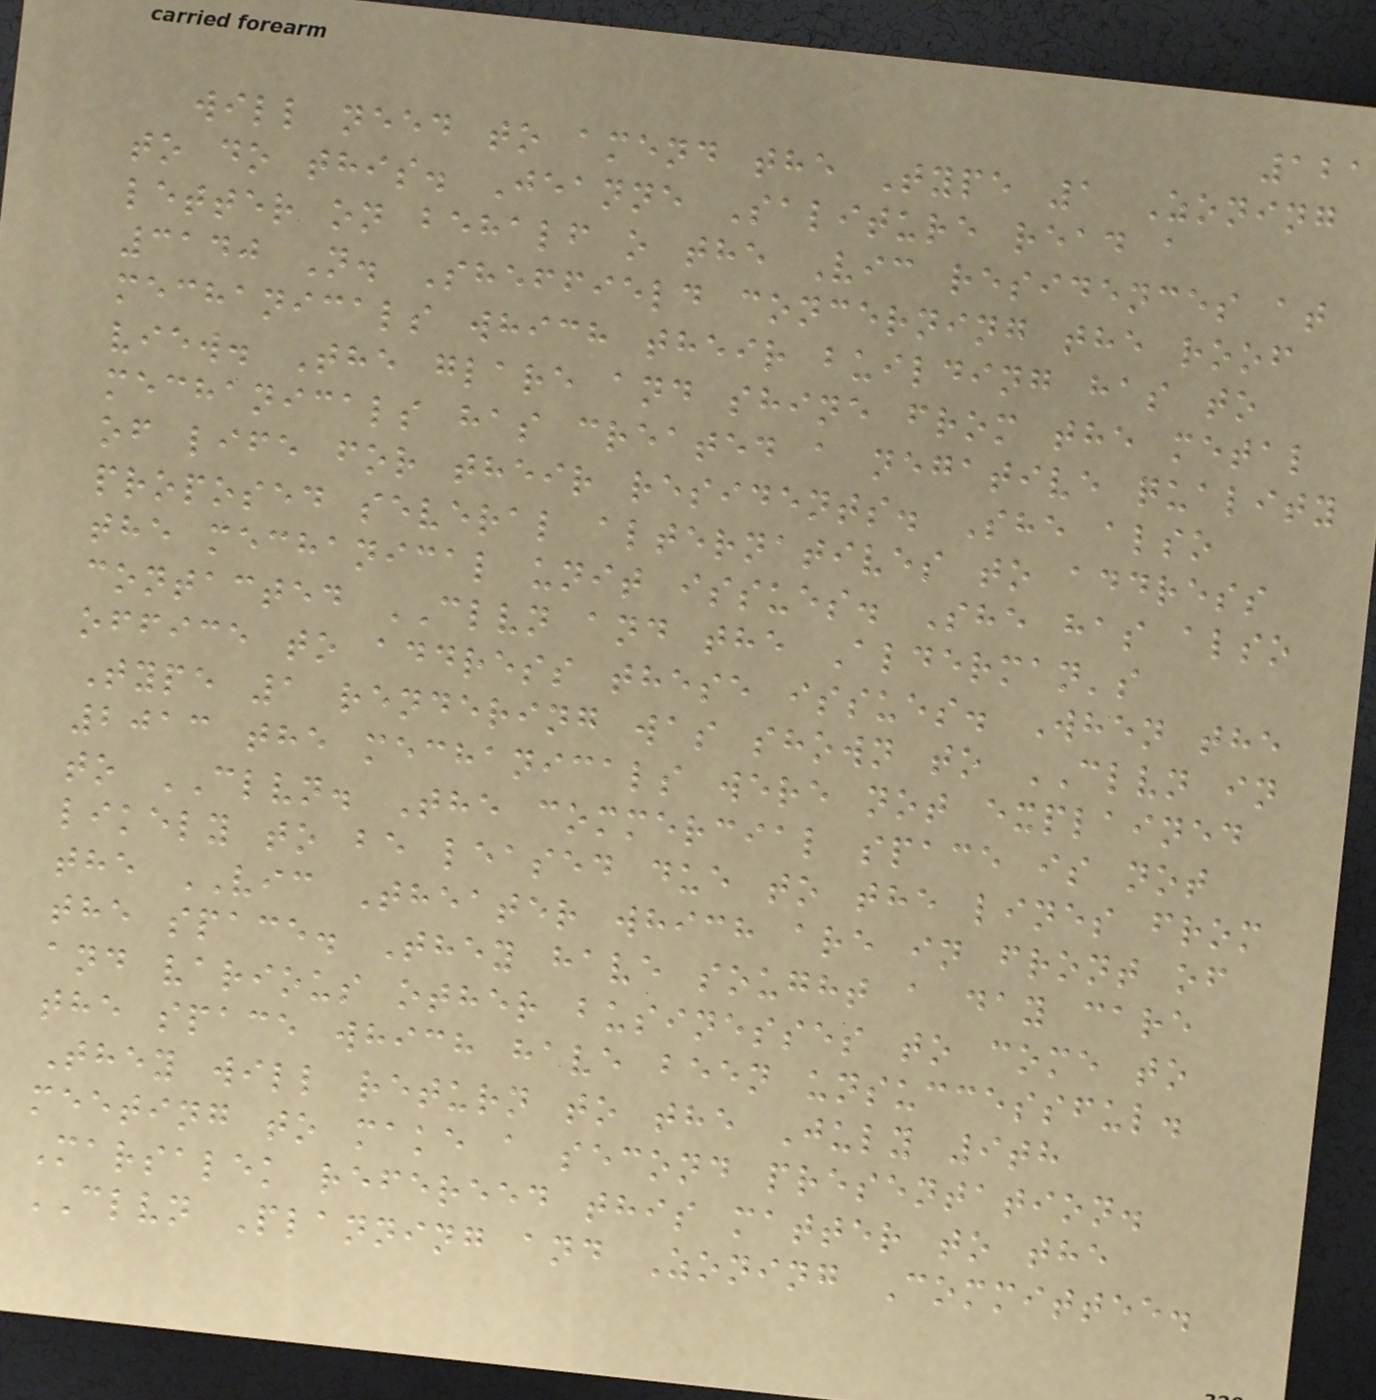121
will need to amend the Type 1 Zoning
to do this. Jeanne Saliture read a
letter on behalf o the Vic residences at
3140 N. Sheffield concerning the roof
mechanicals which their building has to
view. The glare and shine from the metal
mechanicals has created a negative quality
of life for their residents. She also
proposed several alternatives to address
the mechanical unit issues. She has also
contacted CLVN and the Alderman's
office to address these issues. When the
Type 1 rendering was shown to CLVN in
2013 the mechanicals were not explained
to CLVN. The commercial space is not
likely to be leased due to the lines from
the VIC Theater which are in front of
the space. They have sought a day care
and various other businesses to come to
the space which have been unsuccessful.
They will return to the July 9th
meeting to make a second presentation.
Marsalek refereed this matter to the
CLVN Planning and Zoning Committee.
